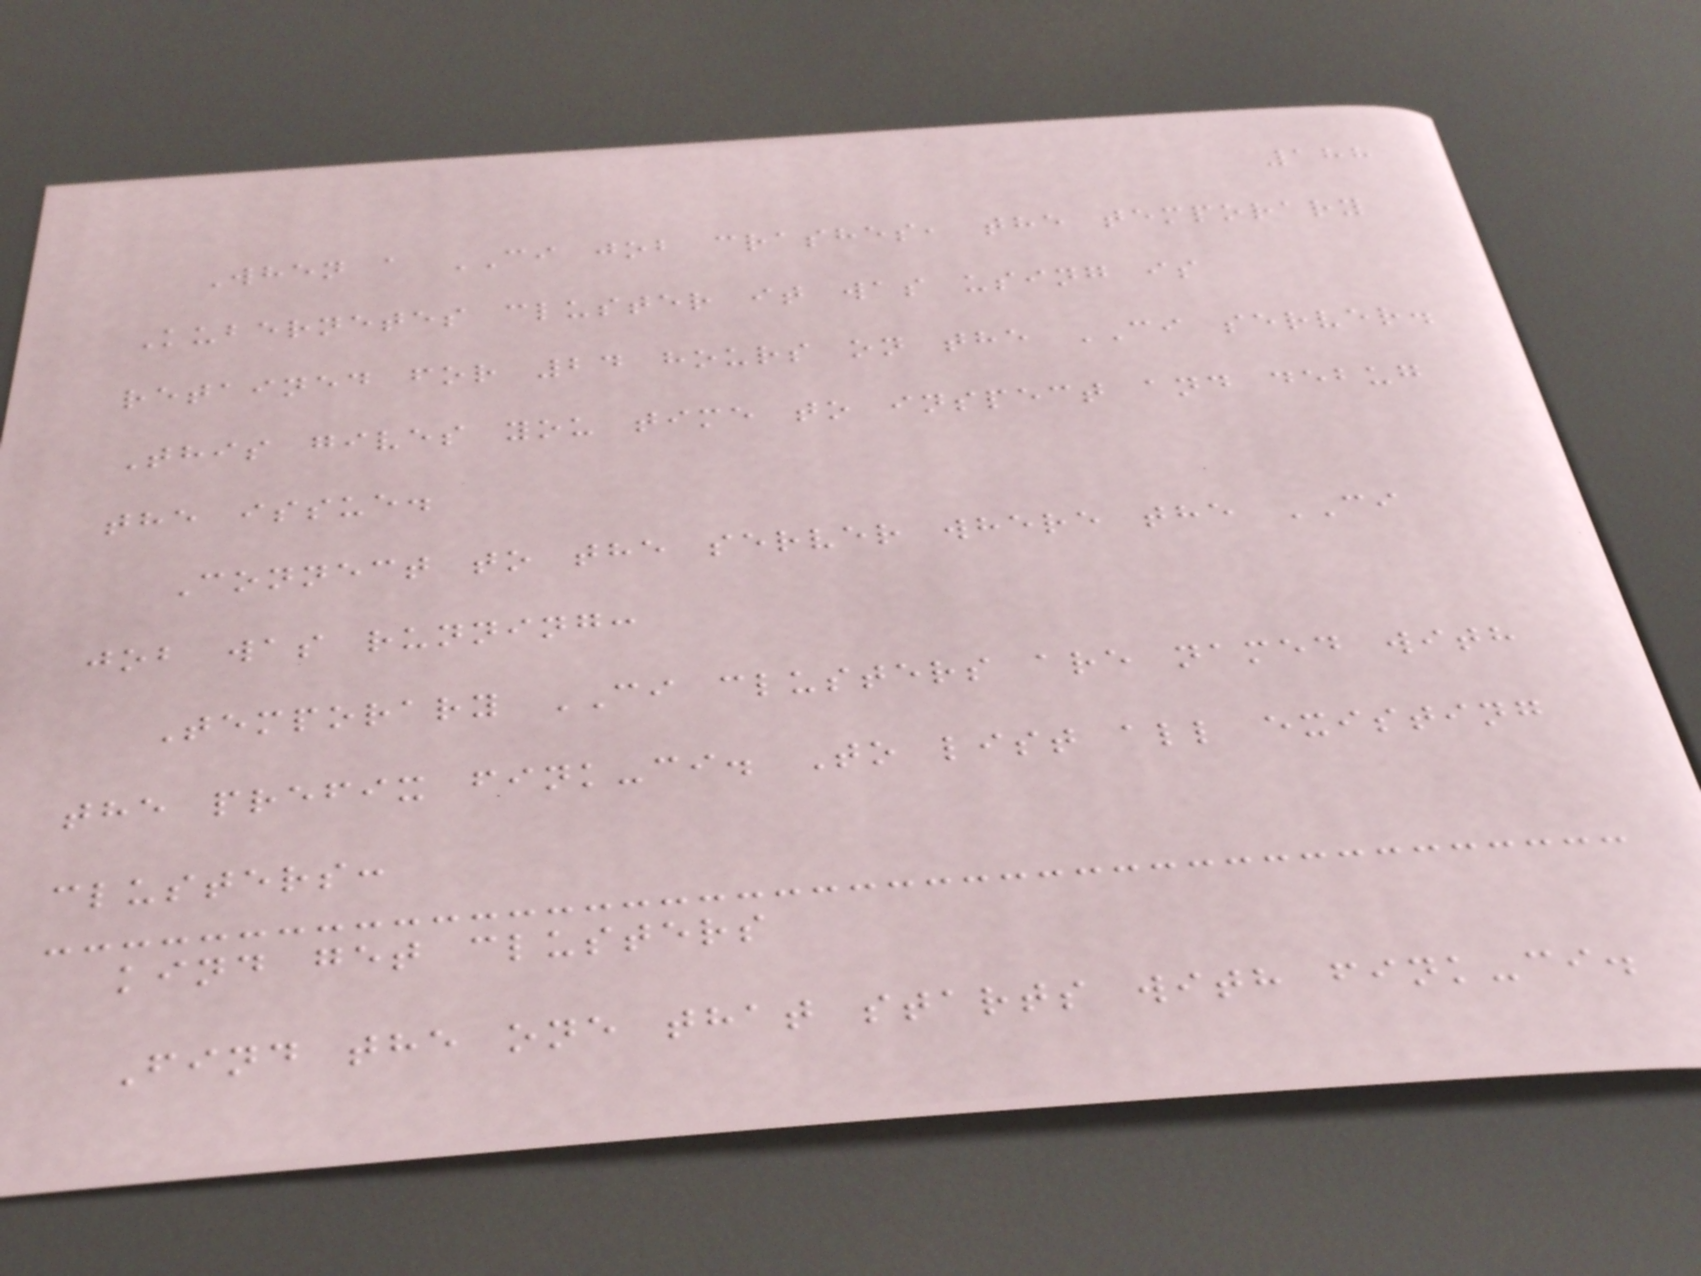188
When a CI job crashes, the temporary
Kubernetes cluster it was using is
retained for 24 hours on the CI server.
This gives you time to inspect and debug
the issue.
Connect to the server where the CI
job was running:
Temporary CI clusters are named with
the prefix fink-ci. To list all existing
clusters:
kind get clusters
Find the one that starts with fink-ci.
